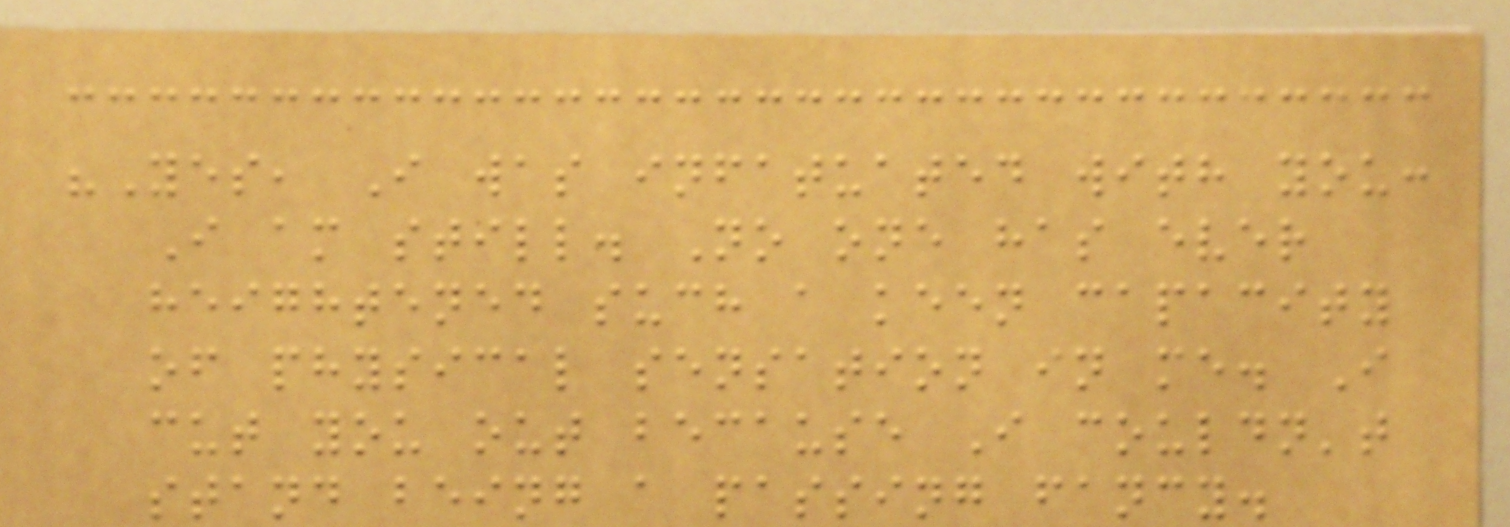"Yes, I was infatuated with you:
I am still. No one has ever
heightened such a keen capacity
of physical sensation in me. I
cut you out because I couldn't
stand being a passing fancy.
